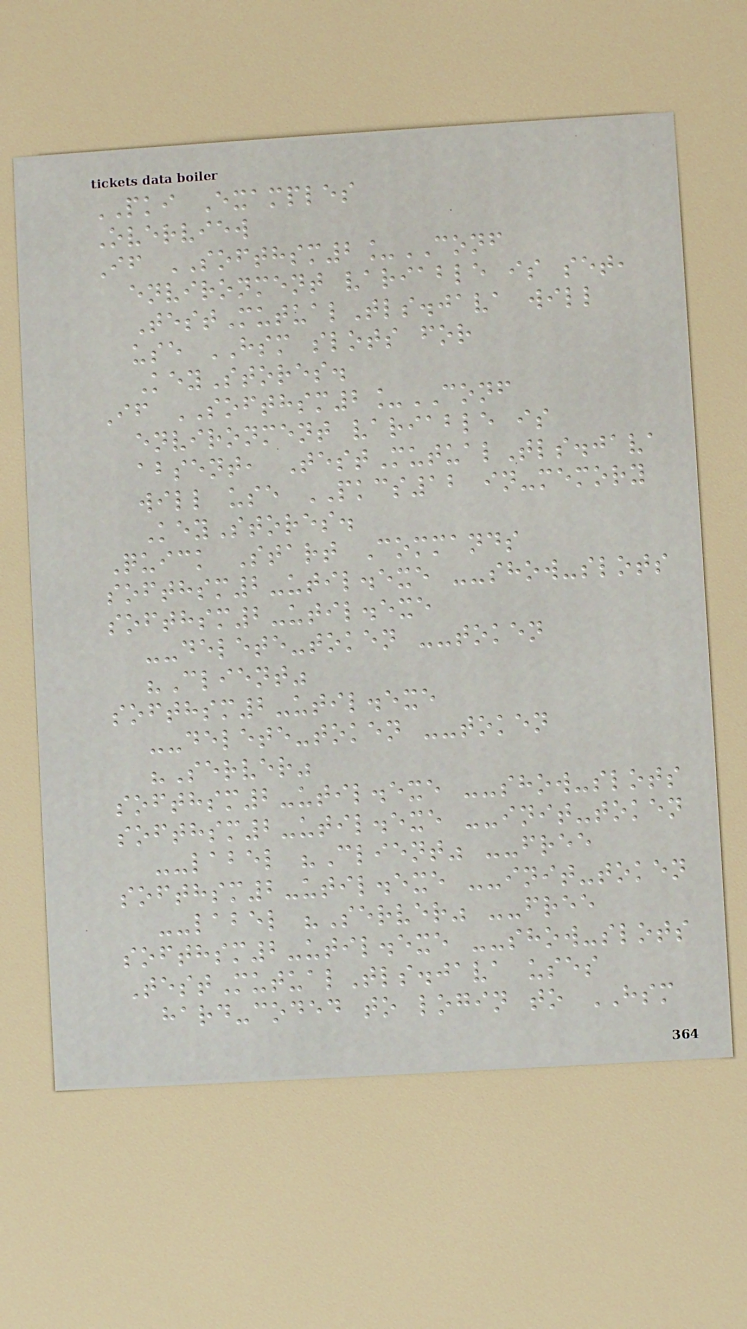PKI Examples
Overview
If SOFTHSM2_CONF
environment variable is set,
TestMutualTls.java will
use HSM slots for
KeyStores.
If SOFTHSM2_CONF
environment variable is
absent, TestMutualTls.java
will use PKCS12 in-memory
KeyStores.
Quick Start Commands
softhsm2-util.exe --show-slots
softhsm2-util.exe
--delete-token --token
"Client"
softhsm2-util.exe
--delete-token --token
"Server"
softhsm2-util.exe --show-slots
softhsm2-util.exe --init-token
--label "Client" --free
softhsm2-util.exe --init-token
--label "Server" --free
softhsm2-util.exe --show-slots
TestMutualTls.java uses
hard-coded to login to HSM
